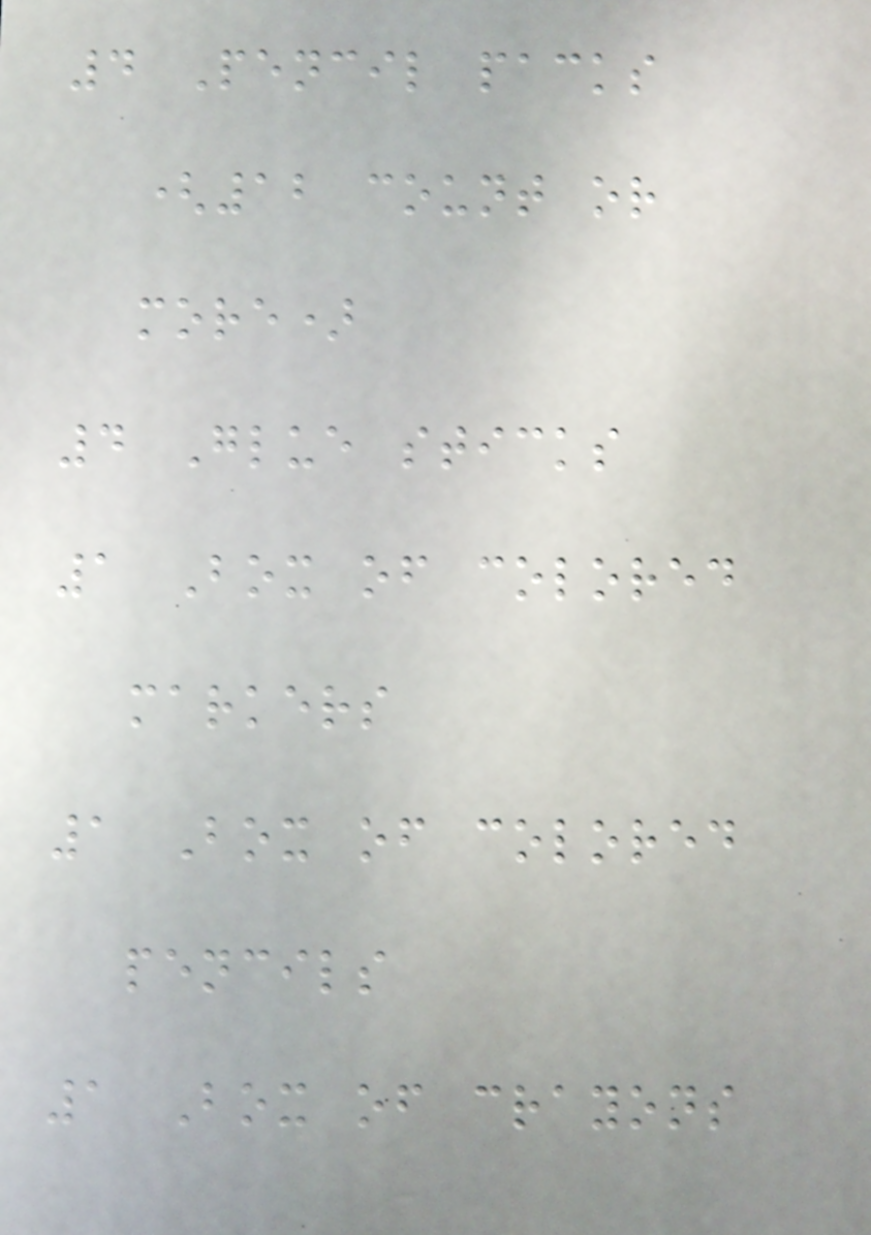4 Pencil packs
(12 count or
more)
4 Glue sticks
1 Box of colored
markers
1 Box of colored
pencils
1 Box of crayons
